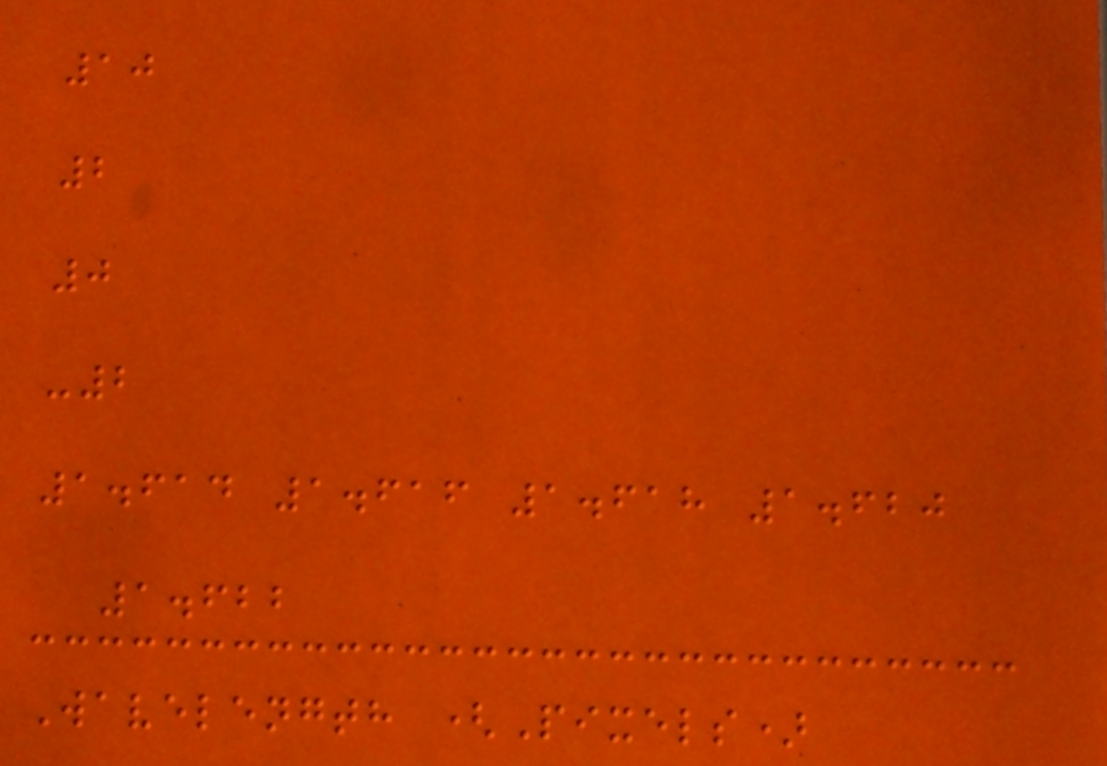10
2
0
-2
1.614 1.616 1.618 1.620
1.622
Wavelength (Pixels)
